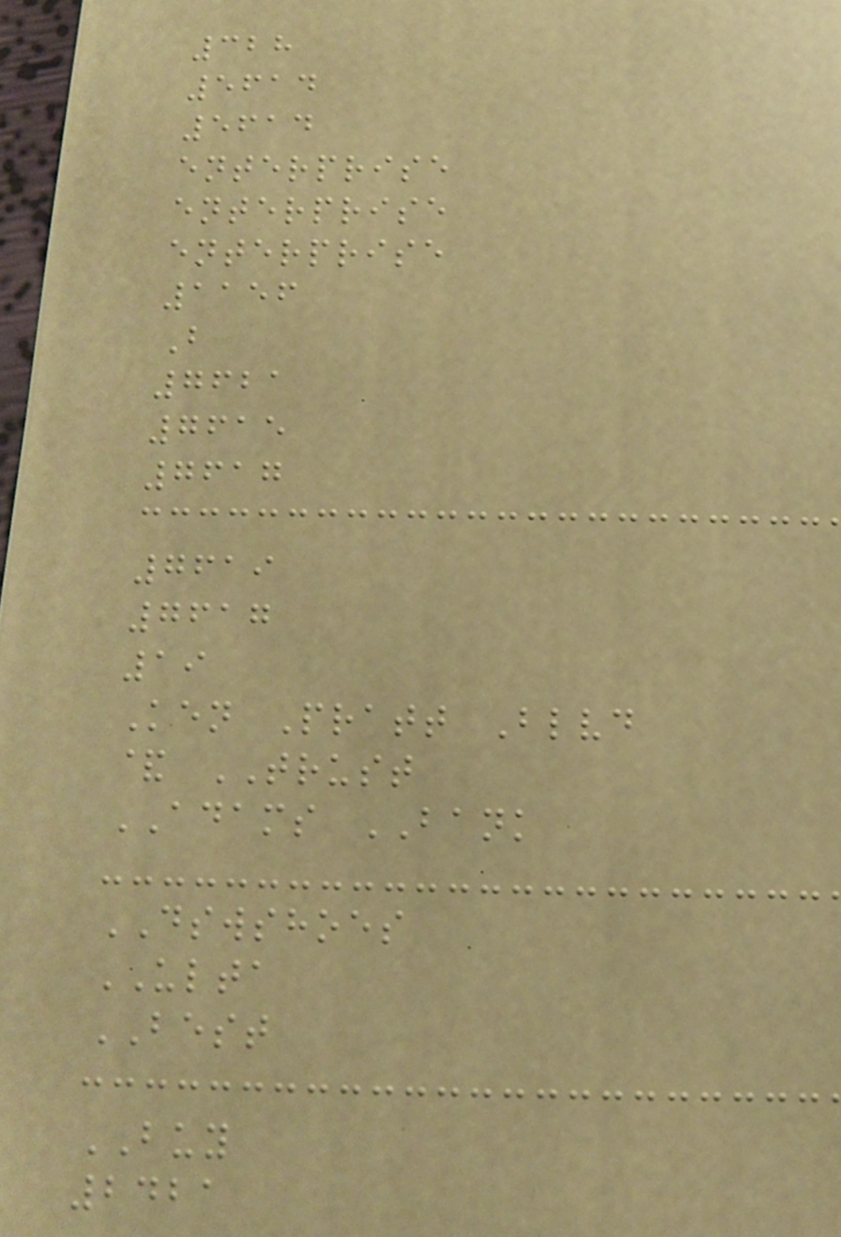328
5614
5614
enterprise
enterprise
enterprise
1156
B
7621
7615
7617
7619
7617
19
Ken Pratt Blvd
& TRUST
ADAMS BANK
DSWSHOES
ULTA
BEST
BUY
2421
